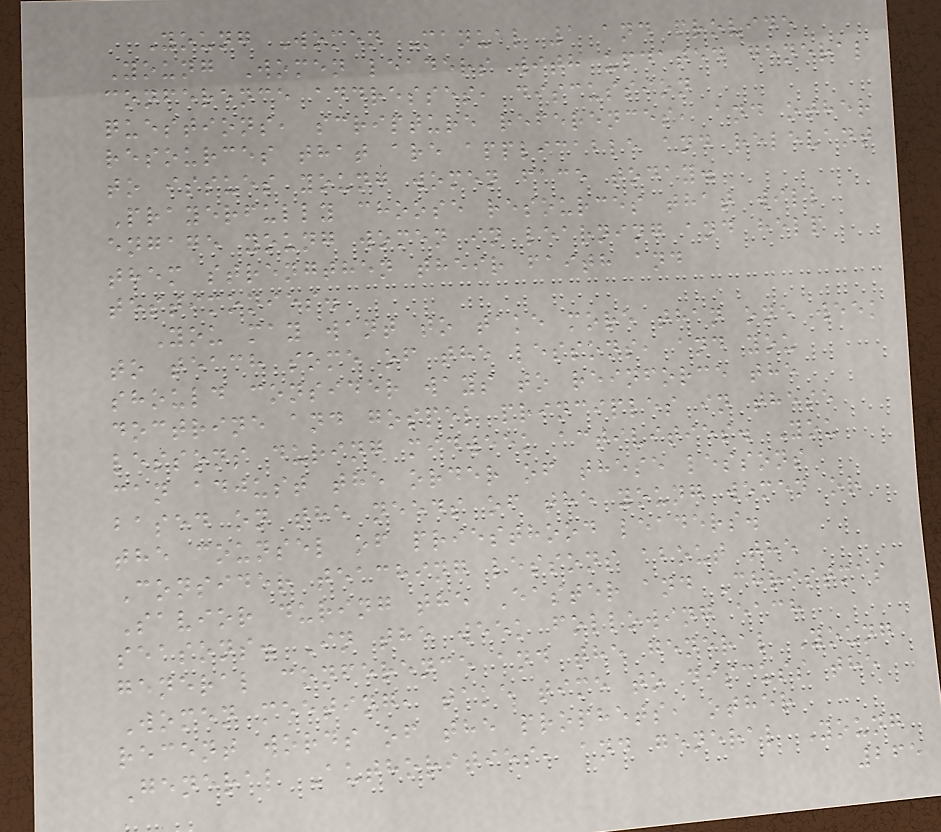Young Women Manual 1 and provide
Young Women leaders with updated general
conference addresses, discussion
questions, scripture references, and other
resources that are applicable and relevant
to issues young women face today.
Prayerfully choose resources that will
engage young women in learning and help
them strengthen their faith and
testimonies.
You may want to take more than one week
to teach some of the lessons, and you
should consider ways to reinforce the
doctrine and gospel principles in these
lessons during midweek activities. You
can adjust the order of these lessons
based on the needs of the young women or
the counsel of priesthood leaders.
Consider teaching lessons about the
Savior during the Easter and Christmas
seasons. In the week following each
general conference and the general Young
Women meeting, take time to discuss the
recent words of the prophets, other
General Authorities, and general Young
265
